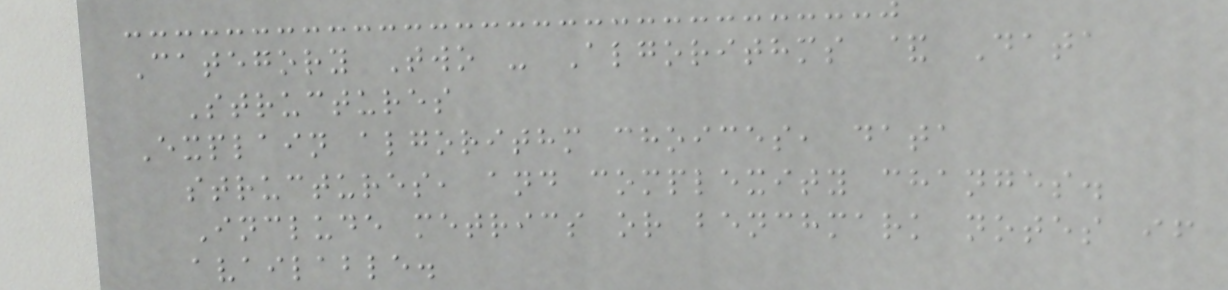Category Two - Algorithms & Data
Structures
Explain algorithm choices, data
structures, and complexity changes.
Include metrics or benchmark notes if
available.
